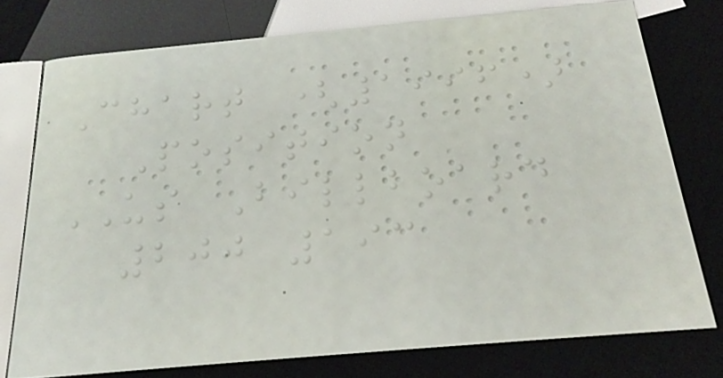Chart (1996)
Position
US Billboard
200 193
